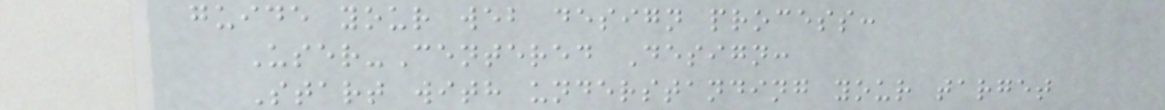guide your web design process:
User-Centered Design:
Start with understanding your target
